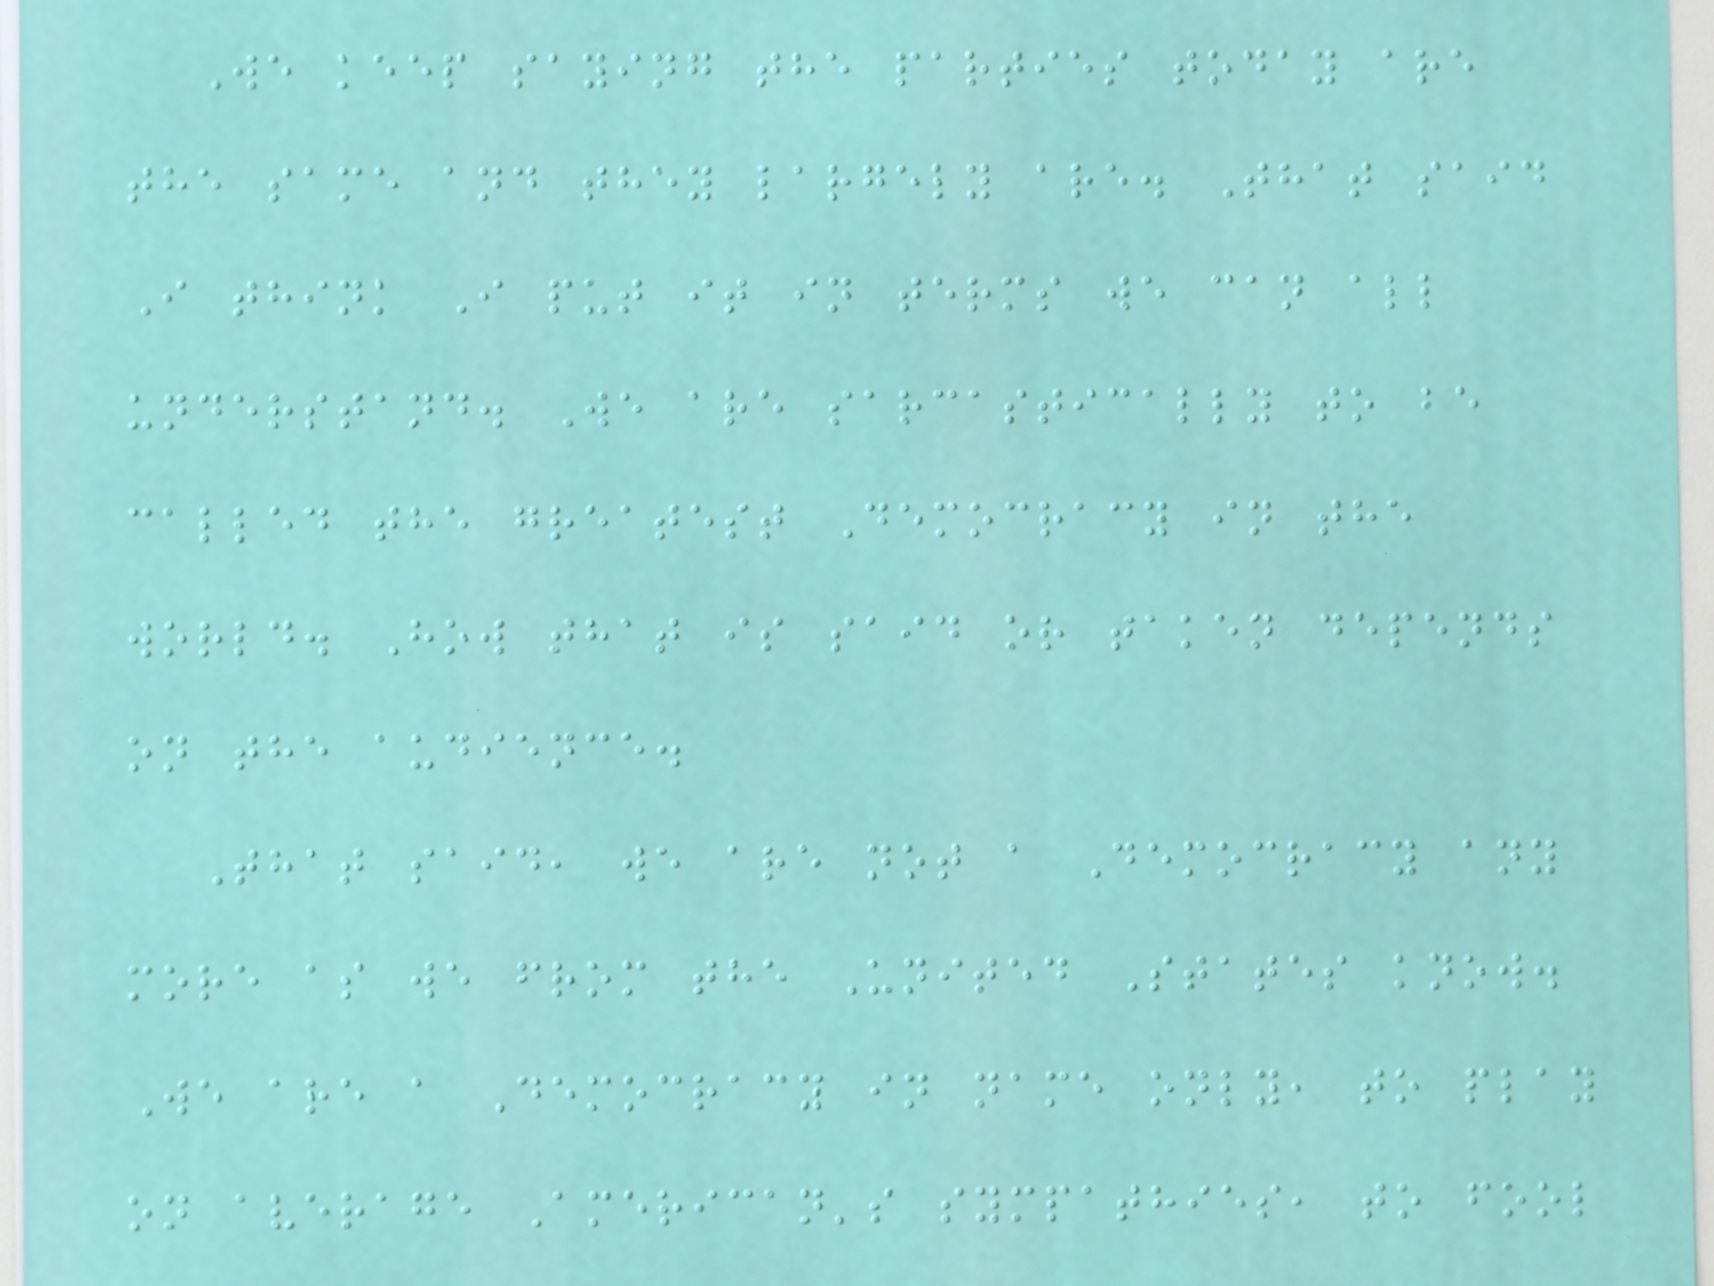We keep saying the parties today are
the same and they largely are. That said
I think I put it in terms we can all
understand. We are sarcastically to be
called the greatest Democracy in the
world. How that is said or taken depends
on the audience.
That said, we are not a Democracy any
more as we from the United States know.
We are a Democracy in name only, to play
on average American's sympathies, to fool
